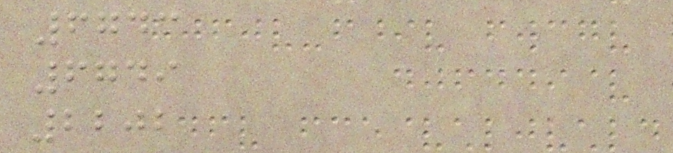6743
6749
2202
